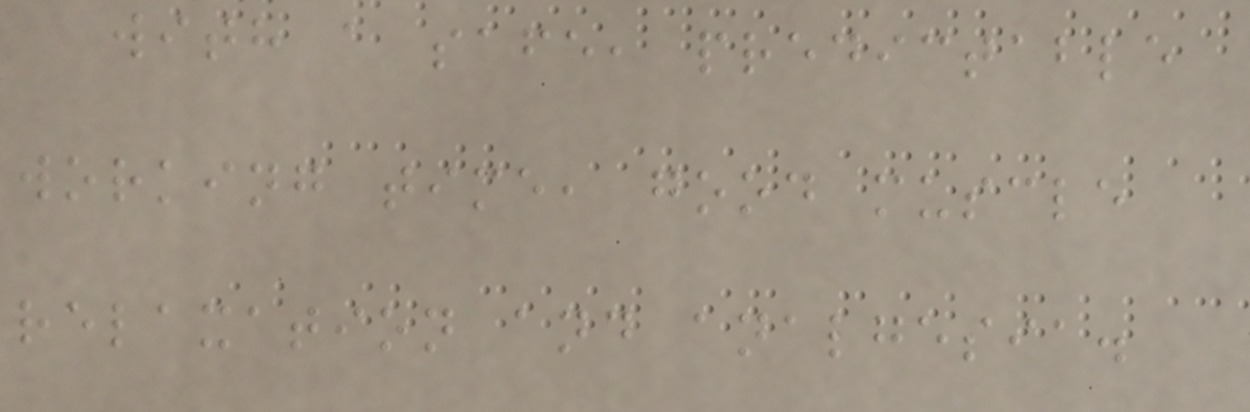with a safe, predictable
working time, good muscle
relaxation and analgesia.
